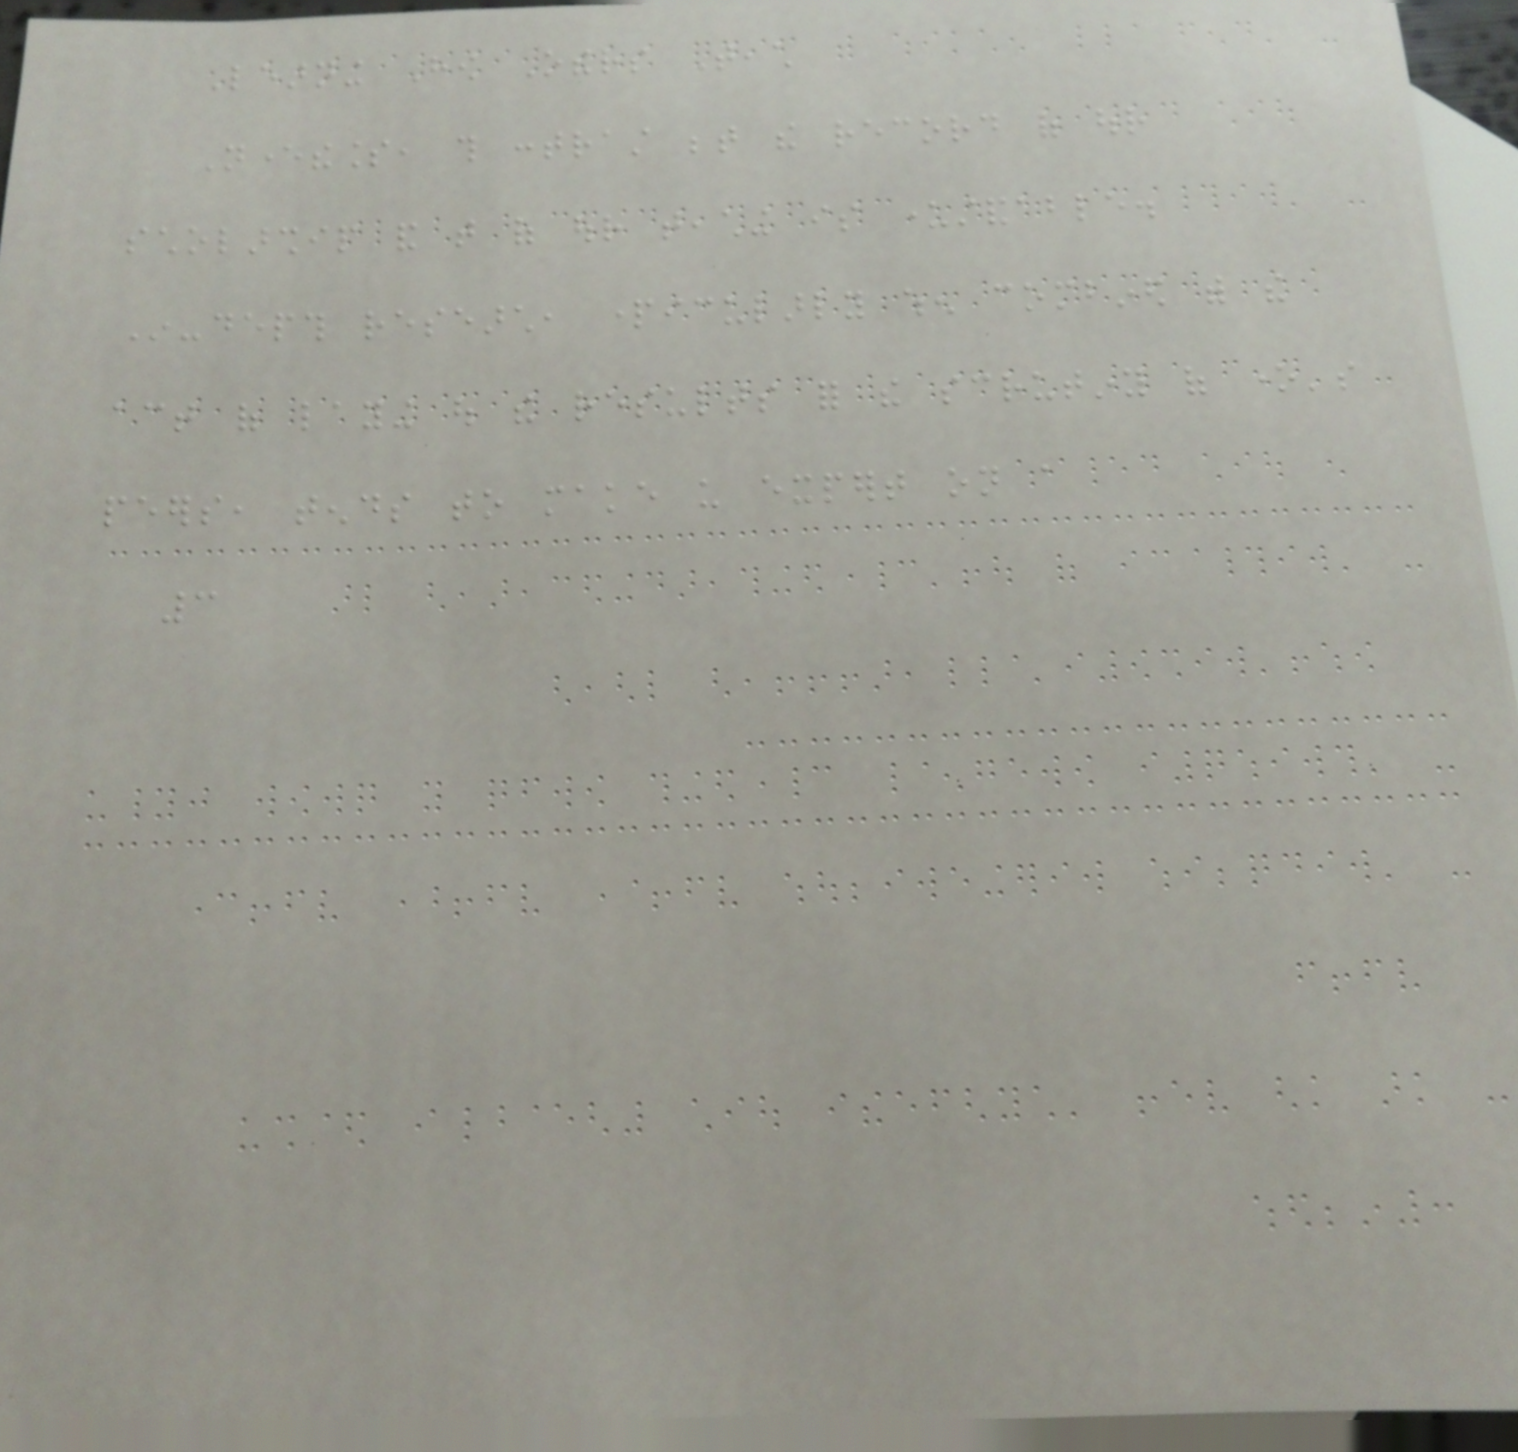Learning How Others Teach
Nevertheless, this contrast between the record of our
scholarship and that of our teaching is understandable.
In-depth research, particularly when combined with the
act of laying out the results for the scrutiny of one's
peers, tends to make us expert on a
3
